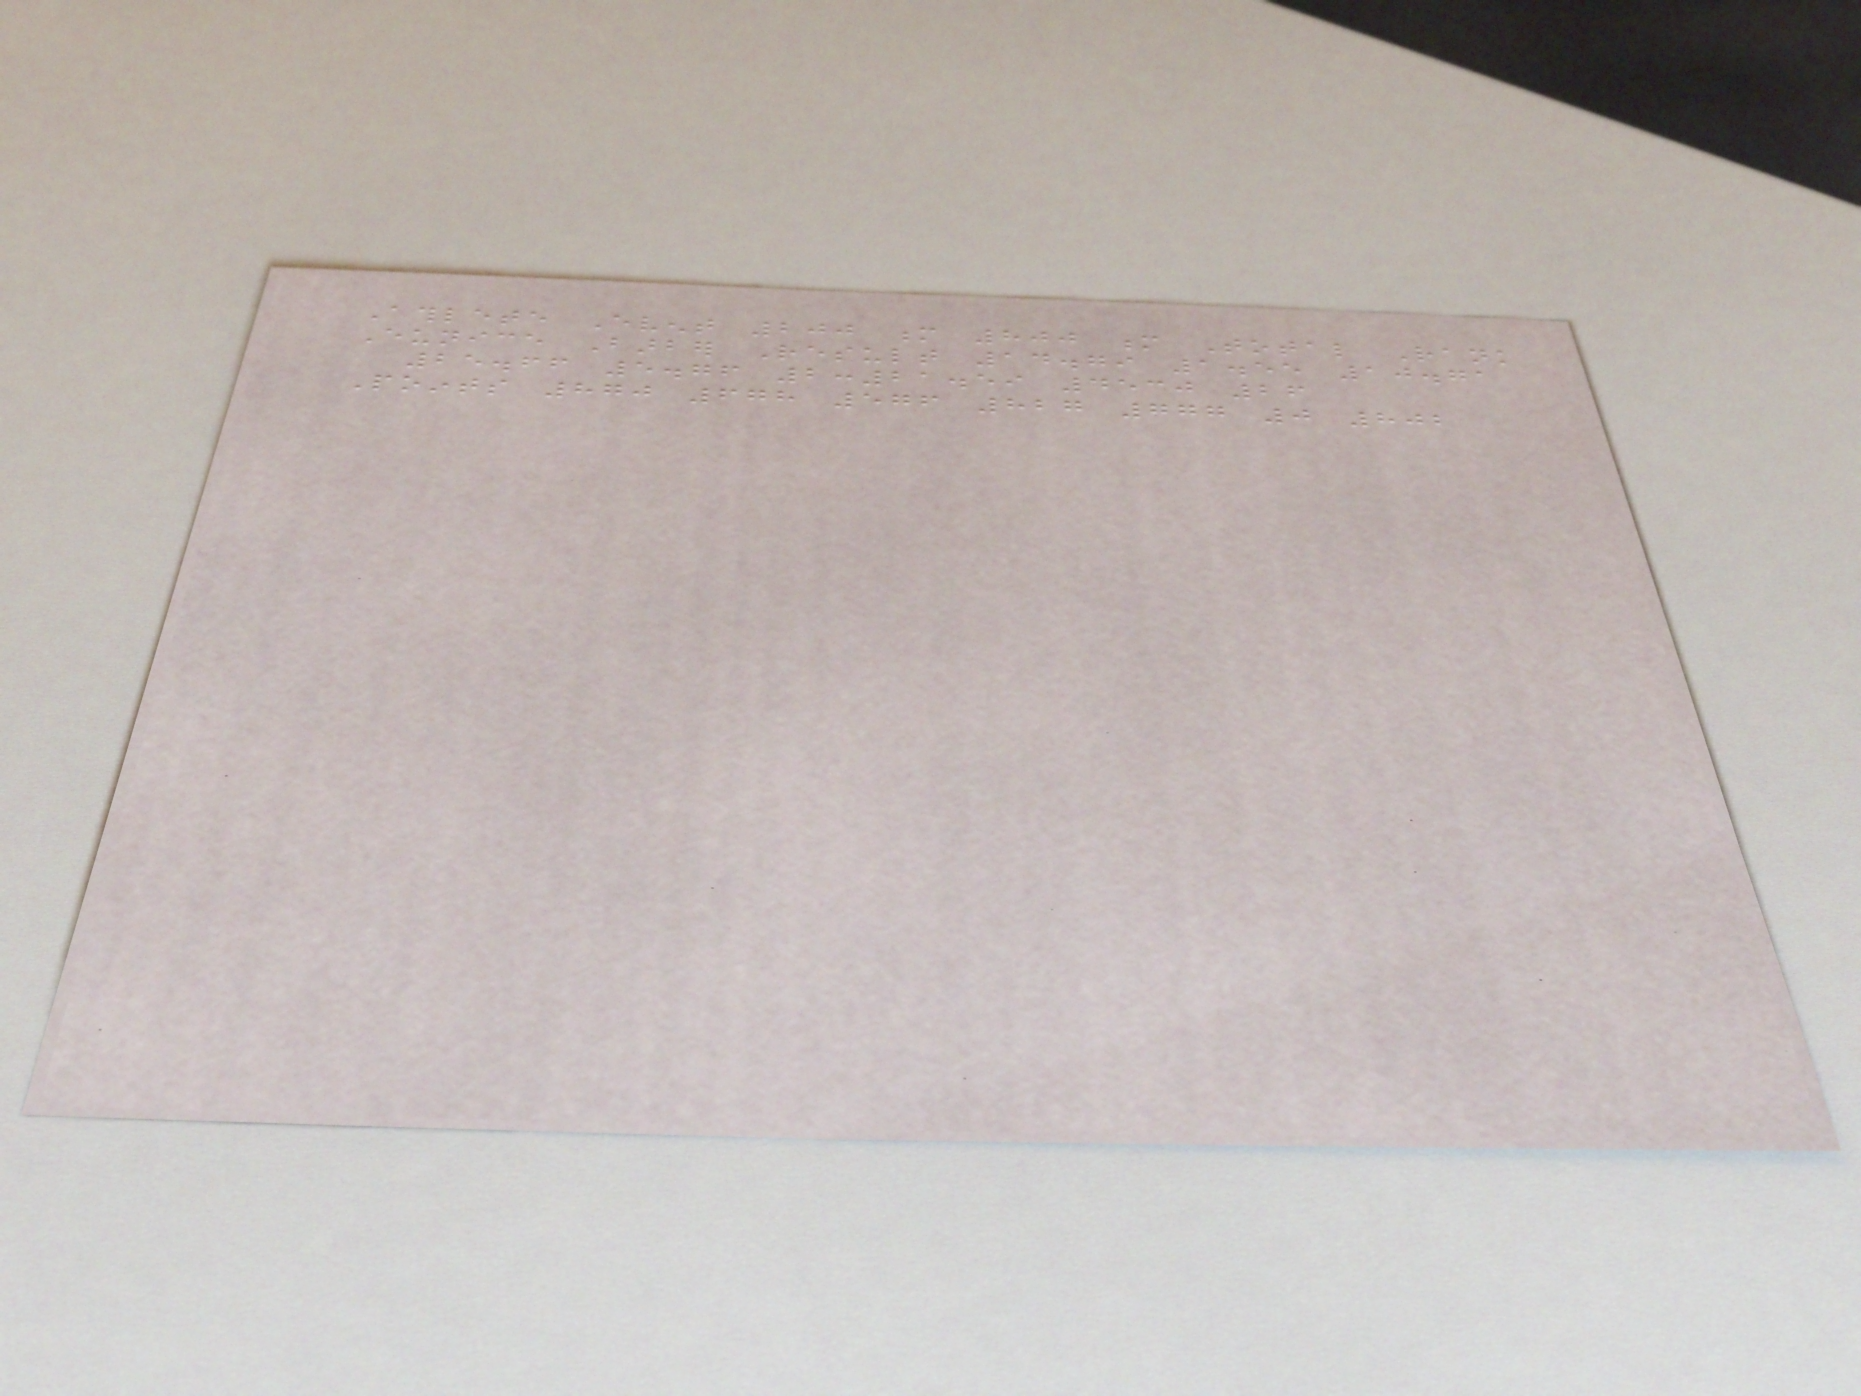Athlete Event 200 m 800 m Total Rank
Eunice Barber Result 14.79 1.55 10.71
25.66 5.76 2:21.59 4530 26
Points 870 678 576 827 777 0 802
